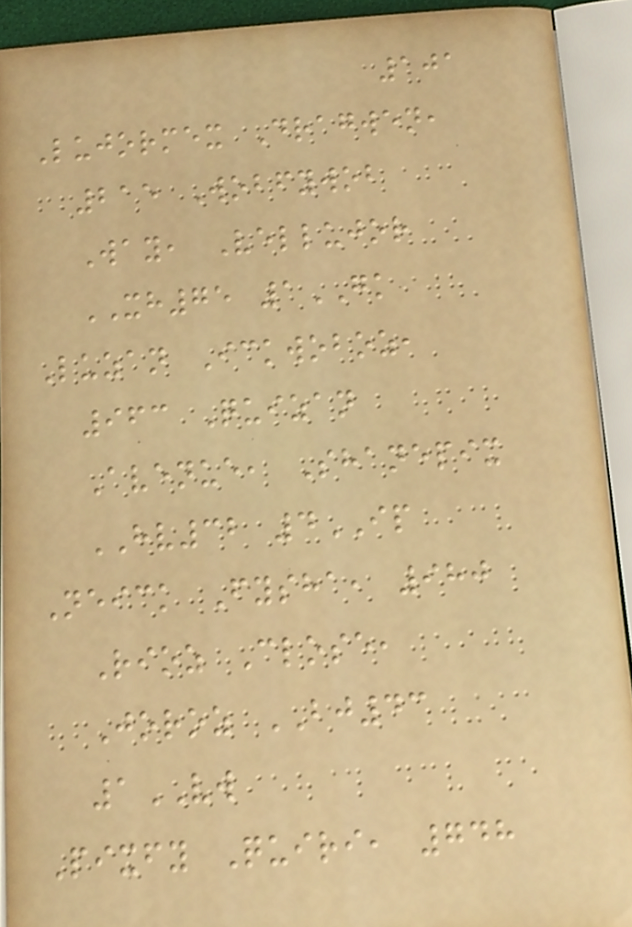101
Lujormex Dragwen,
215 Wobfywob
Way, Vellujor
XH75 1GK
Luzan Ickwoboz,
963 Quizan
Avenue, Shanepix
HV32 4IP
Neick Fysha, 980
Rioz Close,
Joroz BJ43
1VW
Pixfy Quiri, 748
